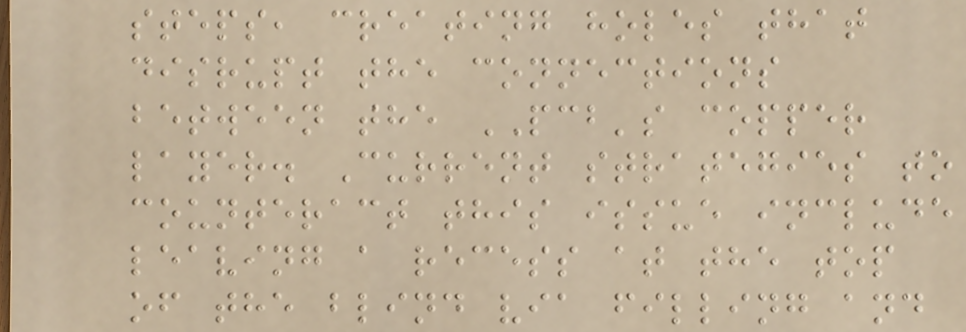steps, creating holes that
disrupt the connections
between the PCB's copper
layer. Current strategies to
counteract this issue include
leaving a recess at the top
of the blind via filling and
